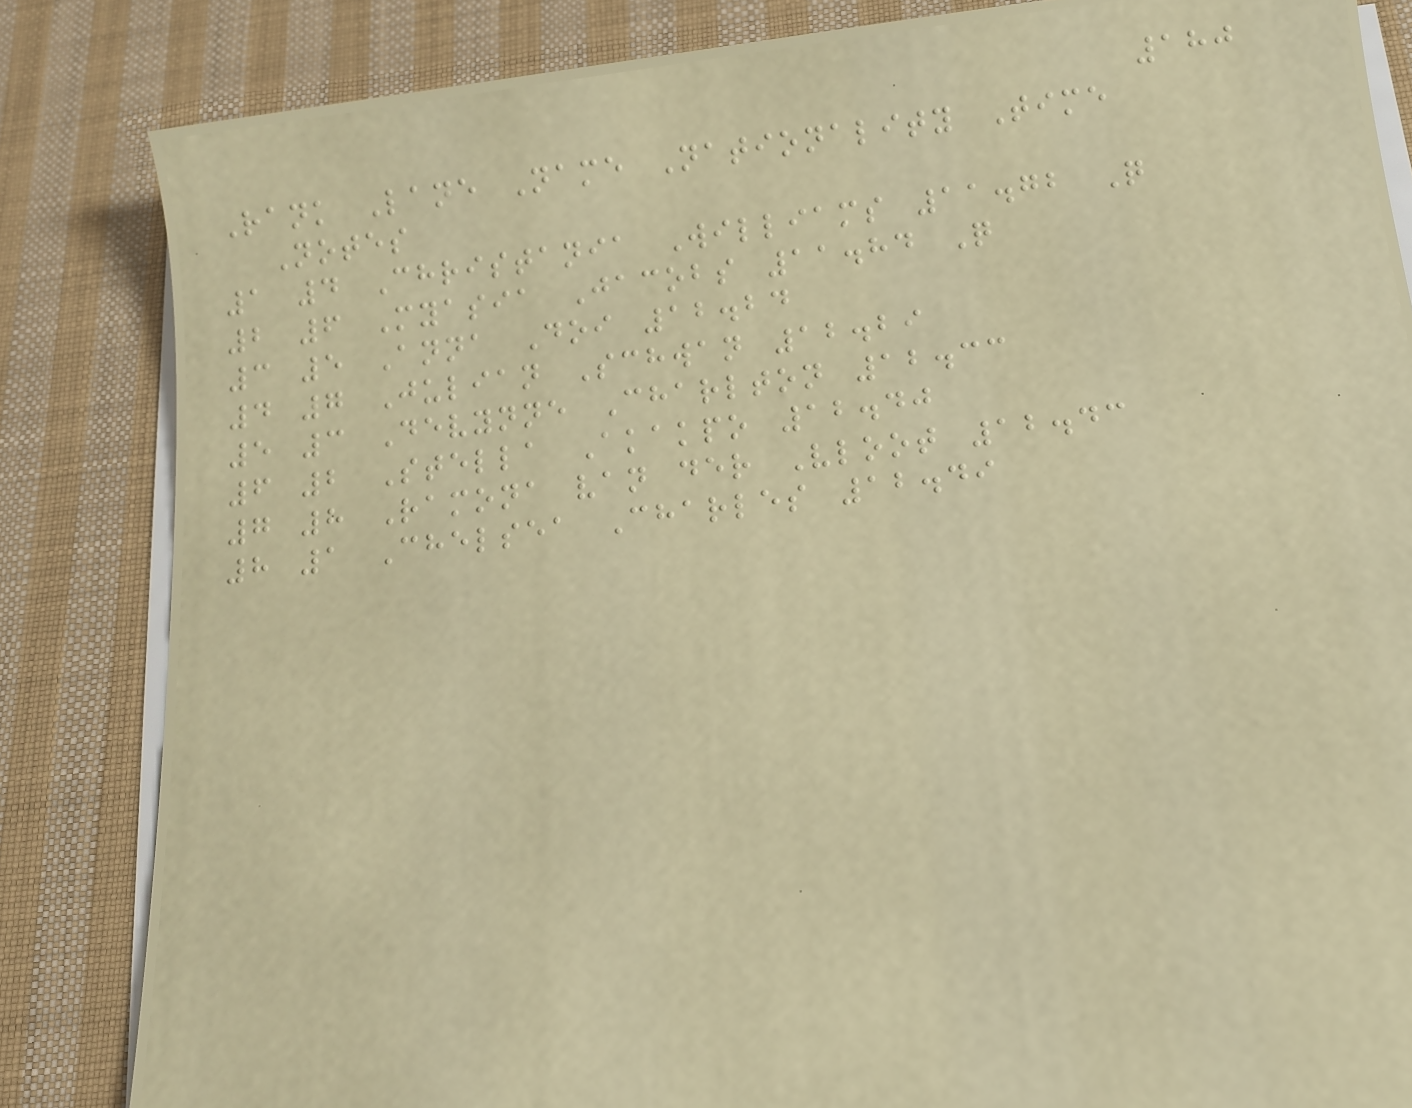180
Rank Lane Name Nationality Time
Notes
1 4 Christania Williams 11.72 Q
2 6 Myasia Jacobs 11.84 Q
3 5 Anna Doi 12.24
4 7 Julian Schwan 12.29
5 3 Devynne Charlton 12.33
6 2 Stella Akakpo 12.40
7 8 Ramona van der Vloot 12.43
8 1 Chelsea Charles 12.49
